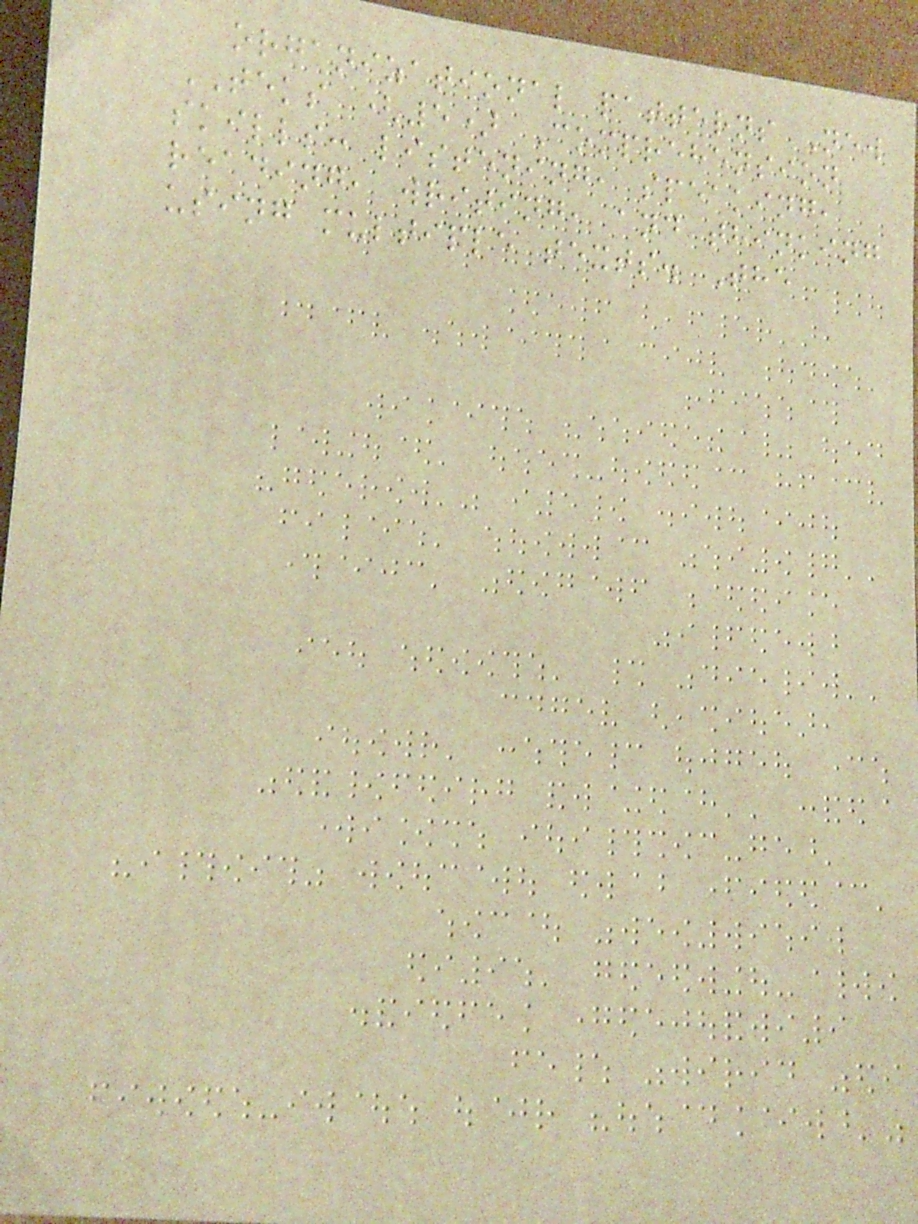organizational patterns New
TEKS (5) Comprehension
skills: listening, speaking,
reading, writing, and thinking
using multiple texts. The
